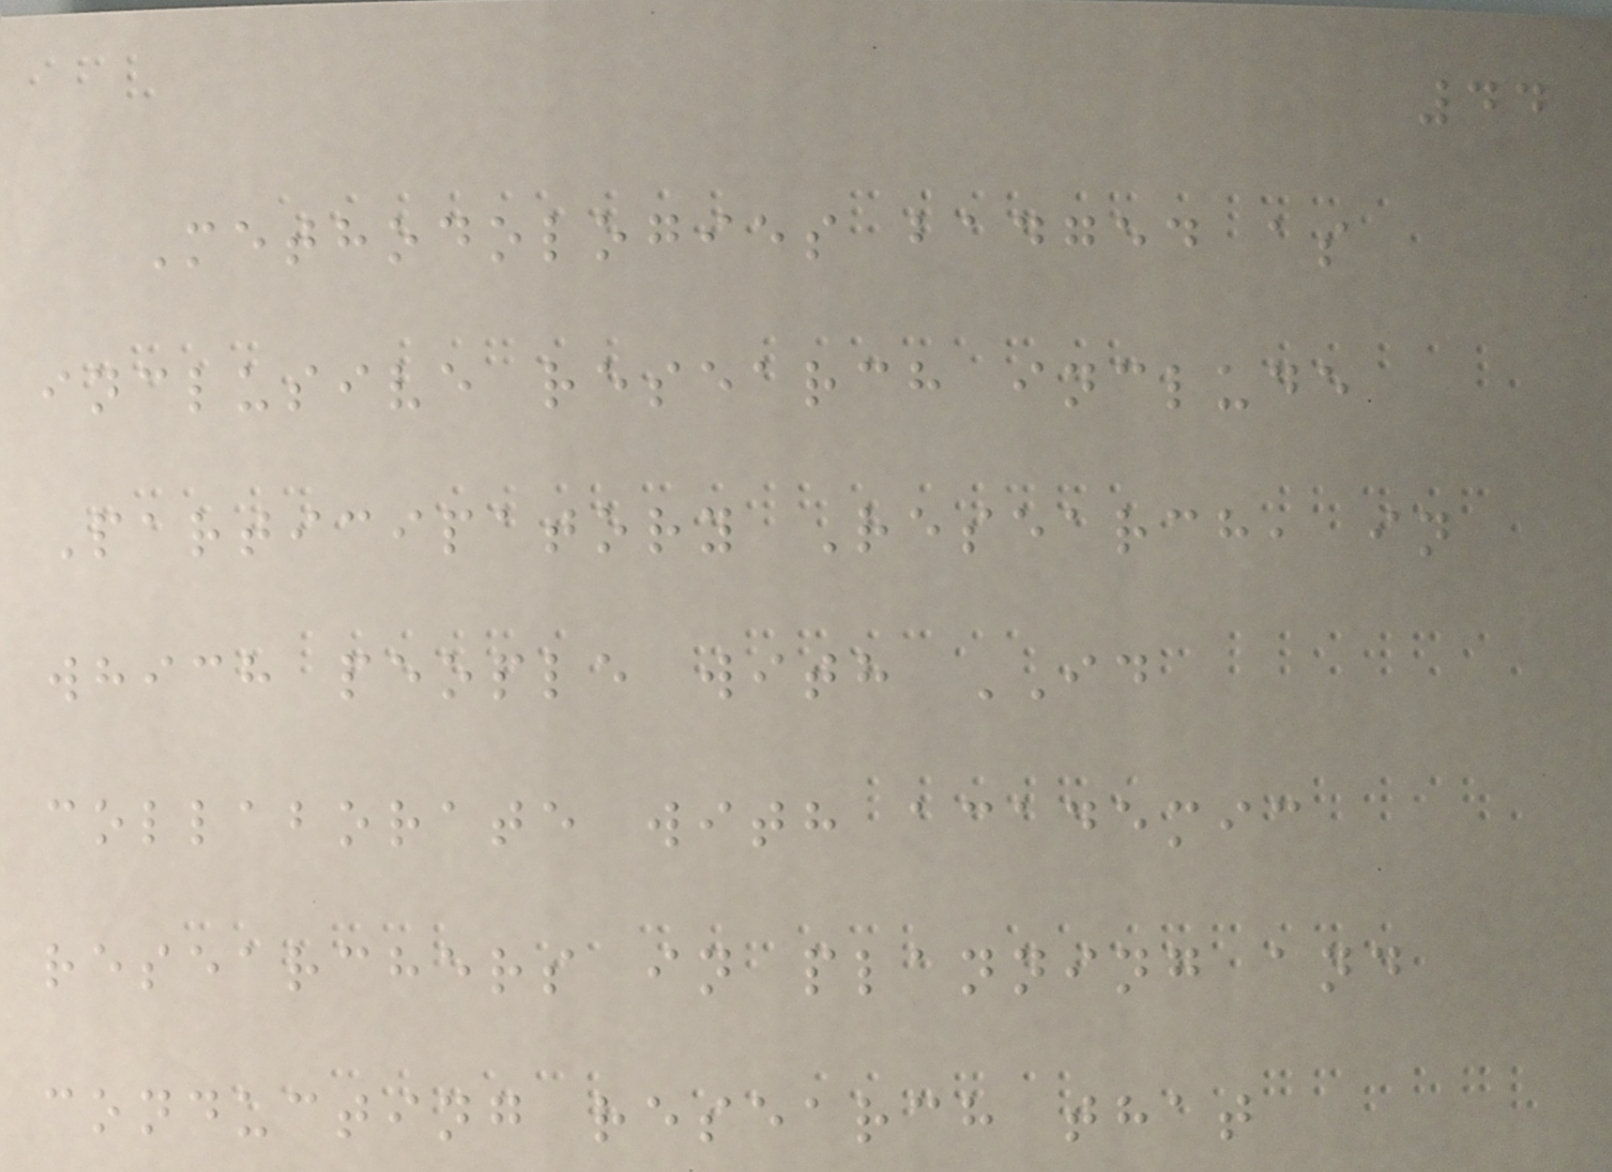44
Methodologies badged as
inclusive research include
Participatory Research, in
which people with ID
collaborate with academic
researchers in planning and
conducting research that
